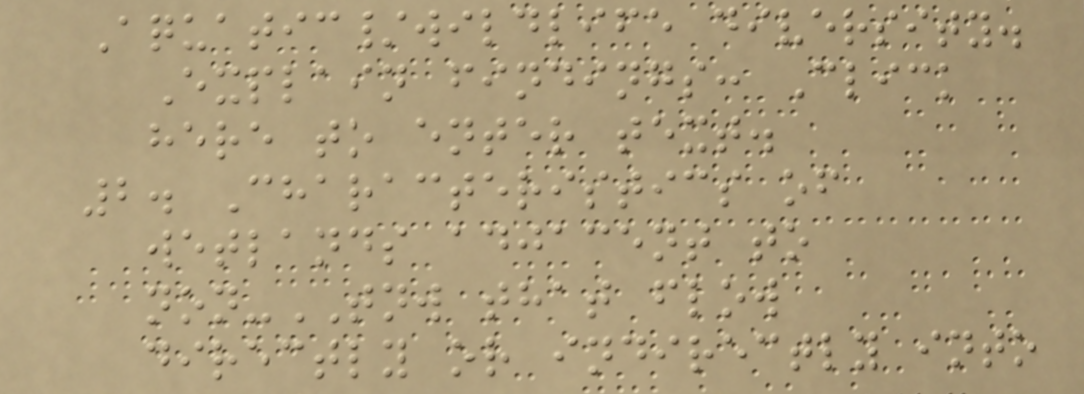Aquatic/wildlife diversity.
Explain findings: Click
here to enter text.
2. Characteristics of
wetlands adjacent to
non-TNW that flow
directly or indirectly into
